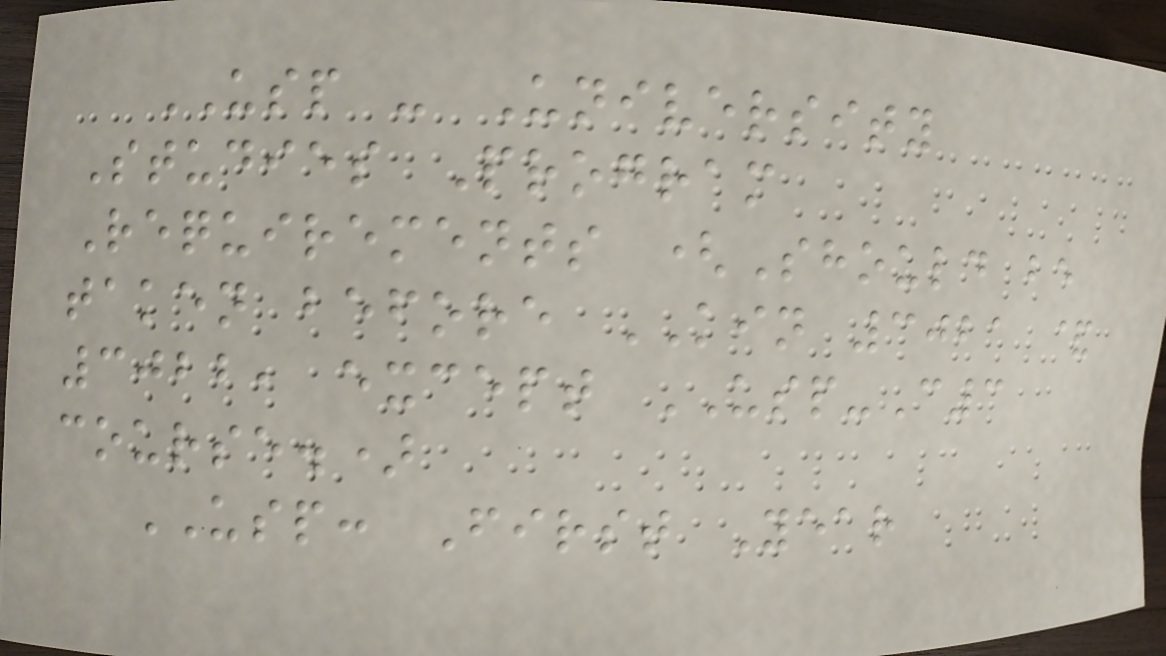USP - University
Studies Program
Requirements (Should be
taken before KIN 3021 &
3022, except USP-C3
course.)
USP: First Year
